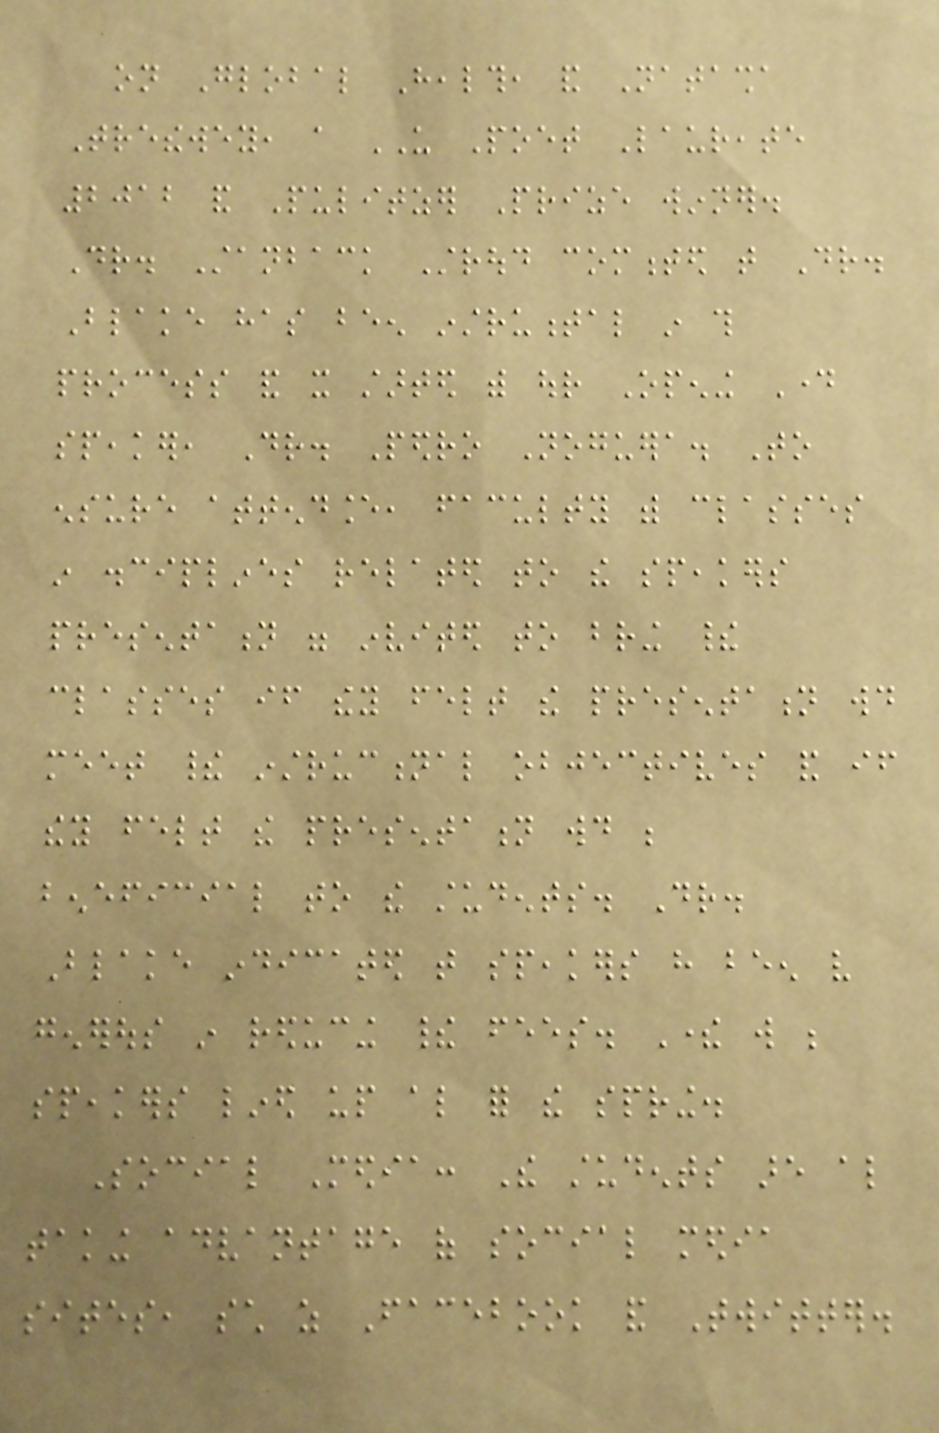on Global Health, and Natasha
Trethewey, a US Poet Laureate
2012 and Pulitzer Prize winner.
Dr. Stanback Stroud commented that Dr.
Blake has been instrumental in this
process and it started with our Opening Day
speaker, Dr. Pedro Noguera. To
ensure attendance, faculty with classes
in disciplines related to the speakers
presentation were invited to bring their
classes if they felt the presentation would
meet their instructional objectives and if
they felt the presentation would be
beneficial to the students. Dr.
Blake indicated that speakers have been very
generous in reducing their fees. There will be
speakers lined up also for the spring.
Social Media: The students are also
taking advantage of social media
sites, such as Facebook and Twitter.
